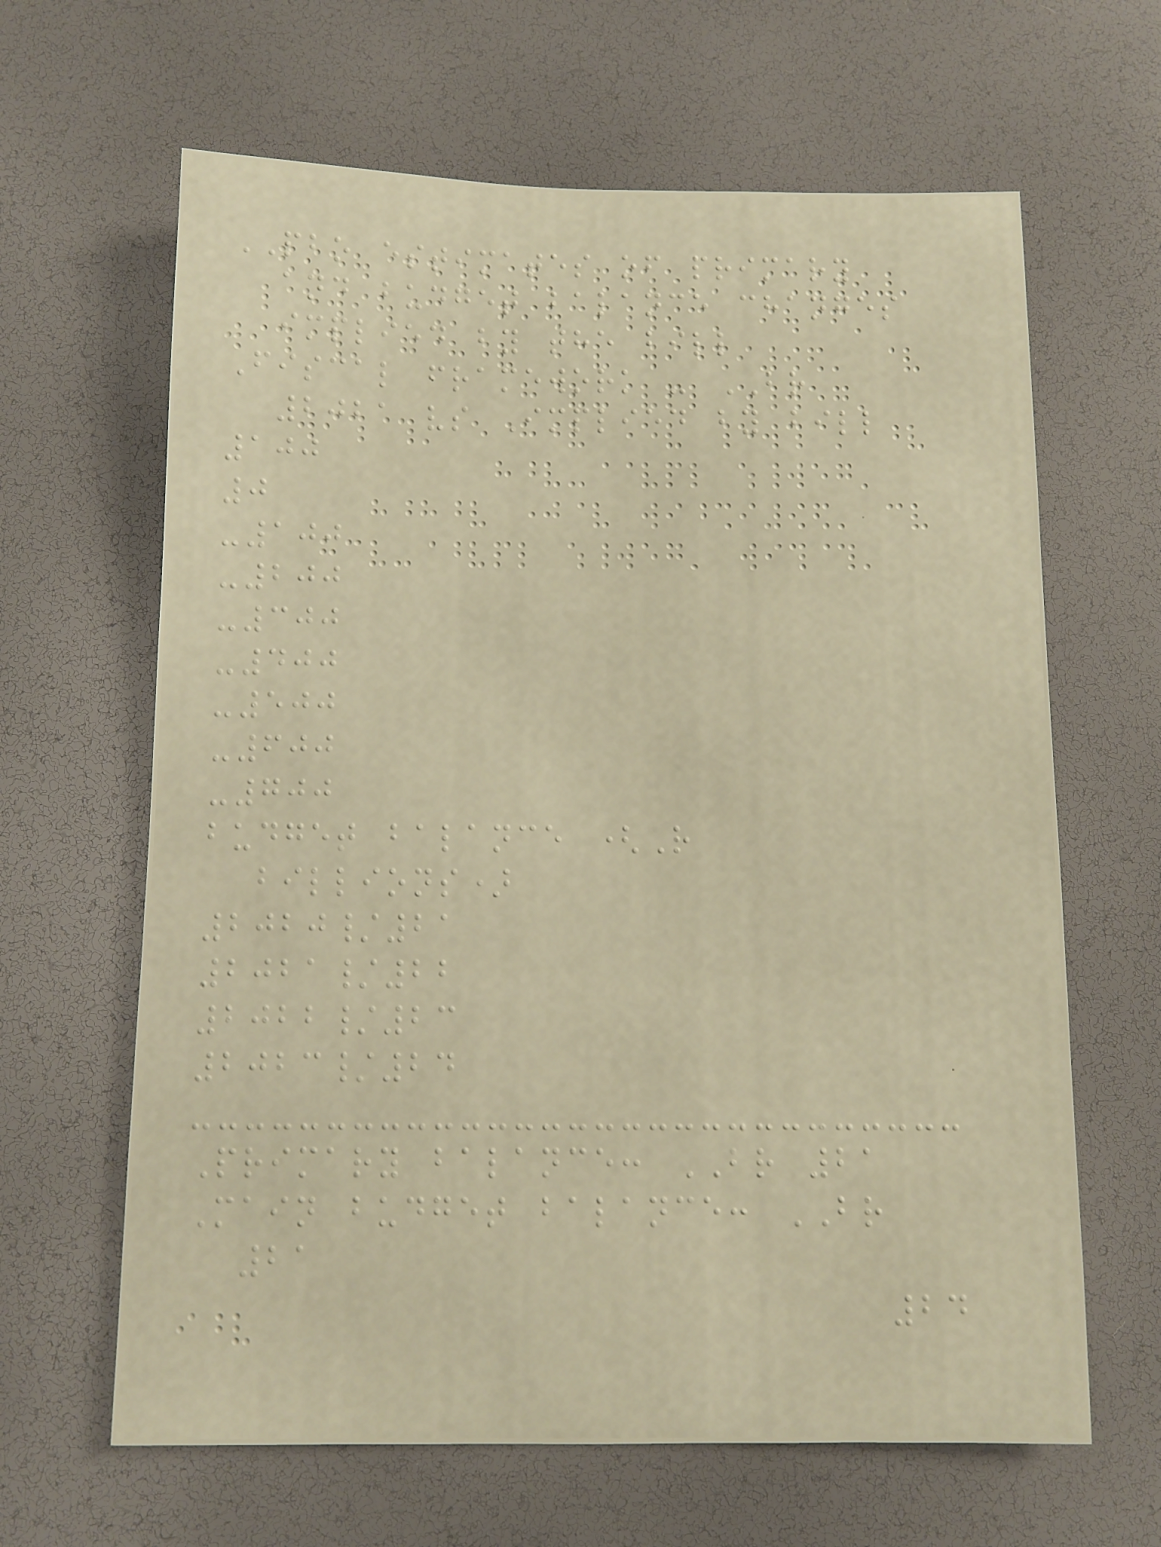PBO estimates of primary
and budget balance changes
implied by the bill
Fiscal framework - BR
2021 vs Implied by bill
100
0
-100
-200
-300
-400
-500
-600
-700
budget balance (R
billions)
2020/21
2021/22
2022/23
2023/24
Primary balance: BR 21
Main budget balance: BR
21
24
